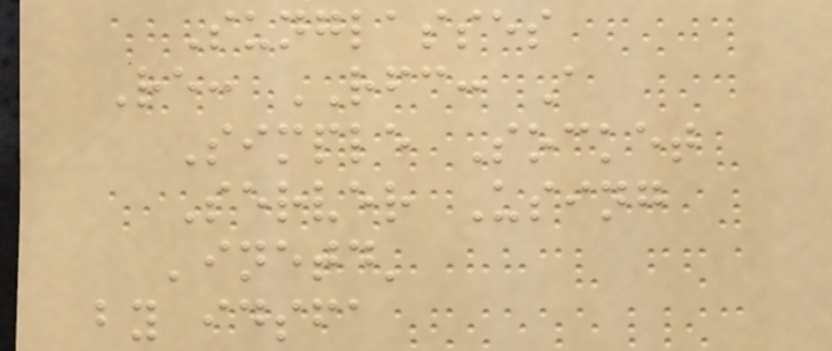Sunglasses
Re: RFC: A
Simple Socket
Server Using
'inetd'
by idsfa
